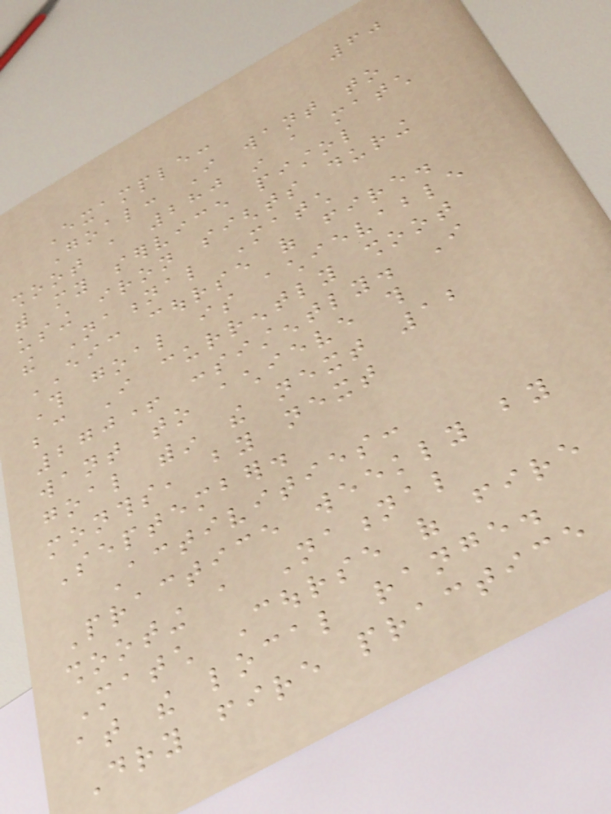60
Example:
Goal: I want to
shoot a 280 in a match
with my service pistol
using iron sights during
the National Match
EIC course of fire.
This goal is achievable
because I currently shoot
270+ consistently. I
want to achieve this
goal within the next 12
months, by next
September.
Activities:
Practice weekly by
shooting a National
Match Course of fire
at the local range.
Dry fire practice
